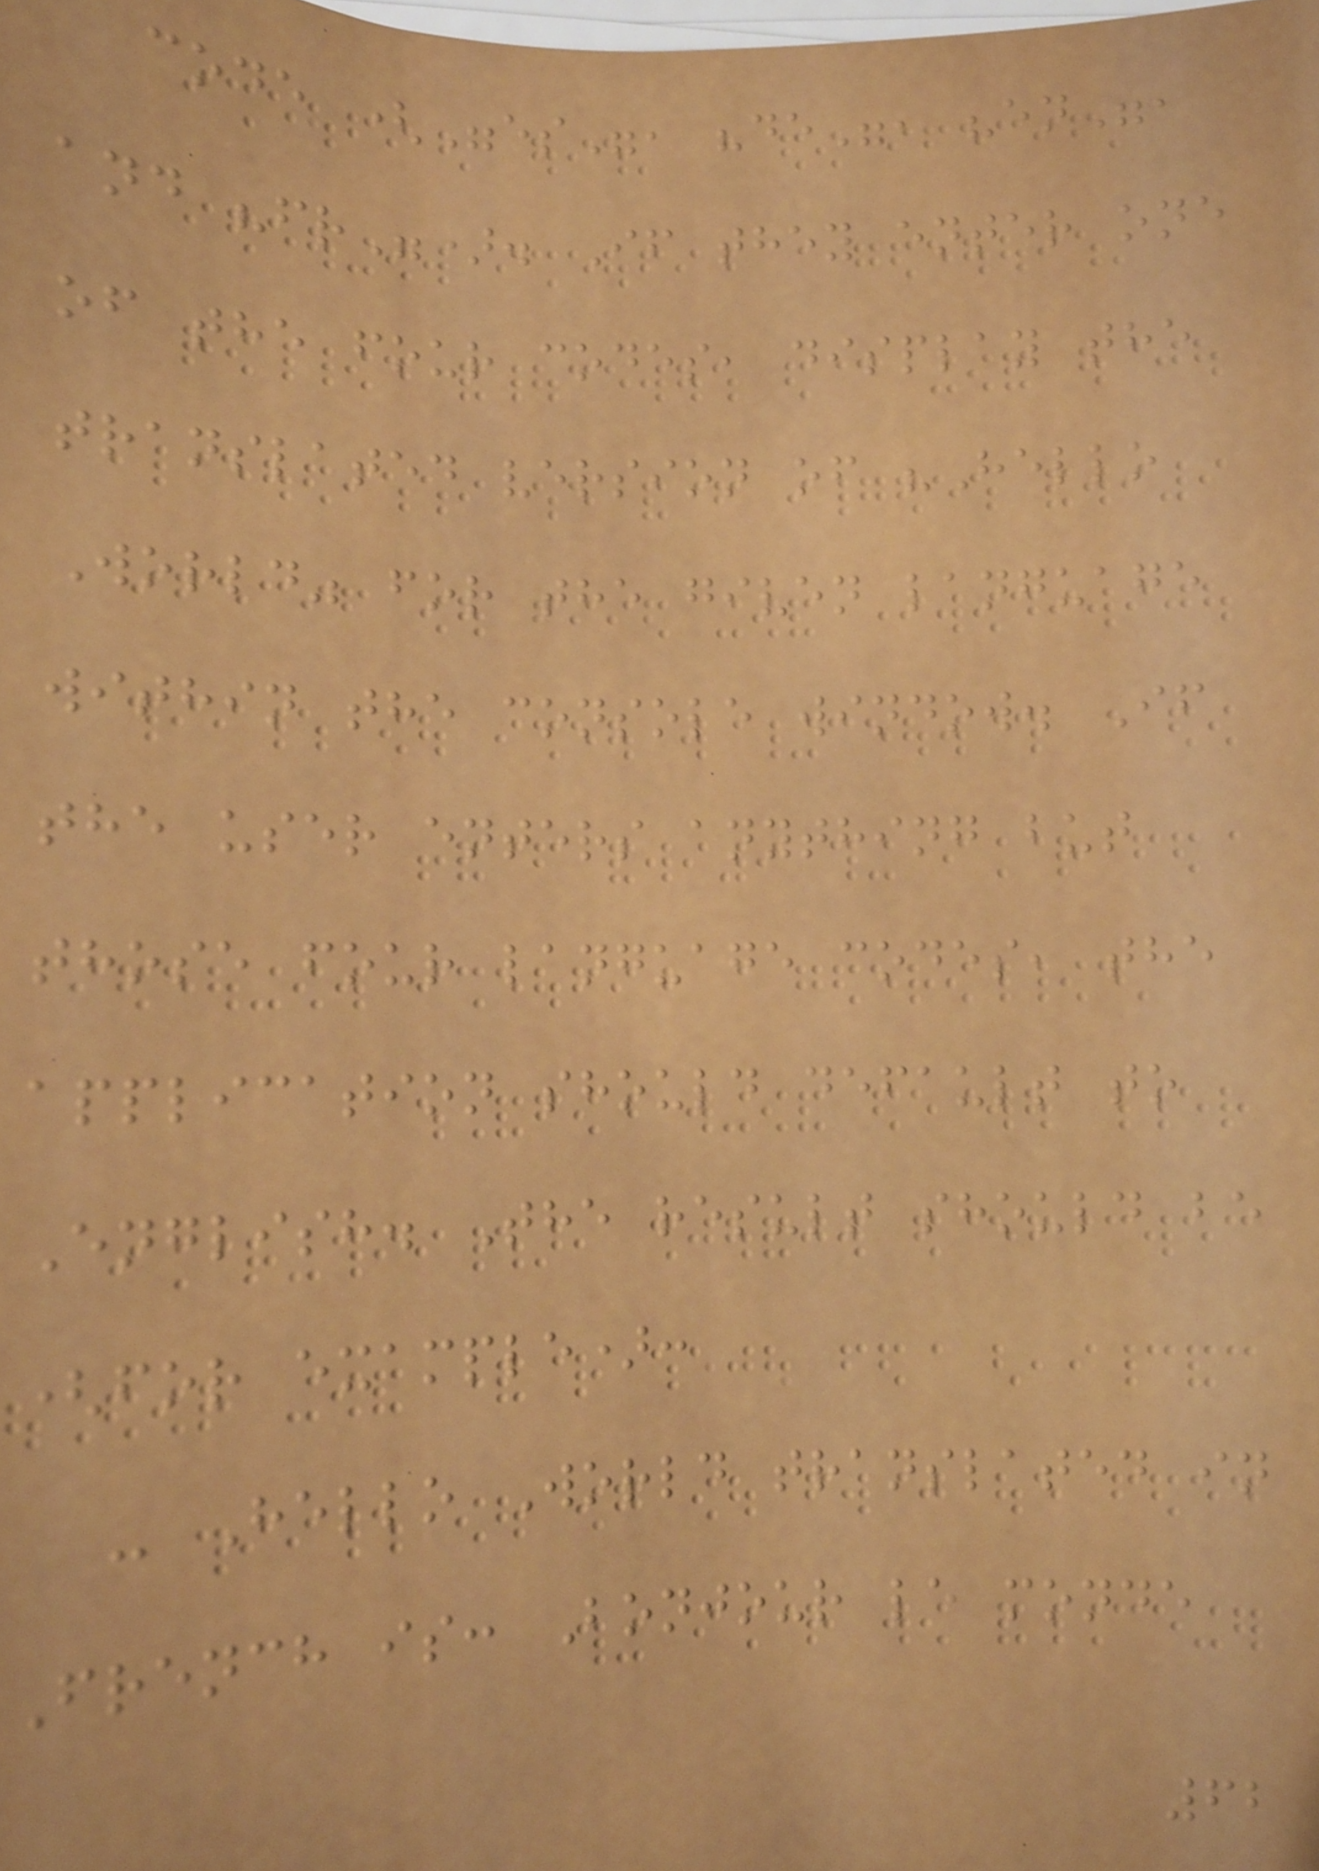code ("es", "de", "en",
and "fr"). If they enter one
of the four codes, display the
translated version of "Hello
World" for the given language
within the console window. If
the user enters anything but
those four language codes, the
application should default to
English. The result should be
(for example):
- Hello World translated in
French is: Bonjour le monde
62
